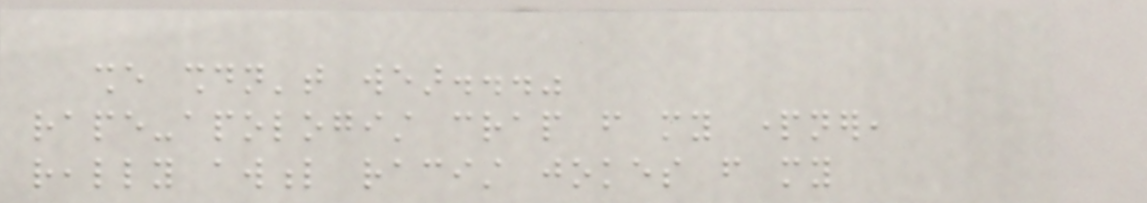she shouldn't wear..."
rape-apologist crap from my partner,
really awful racist jokes from my
